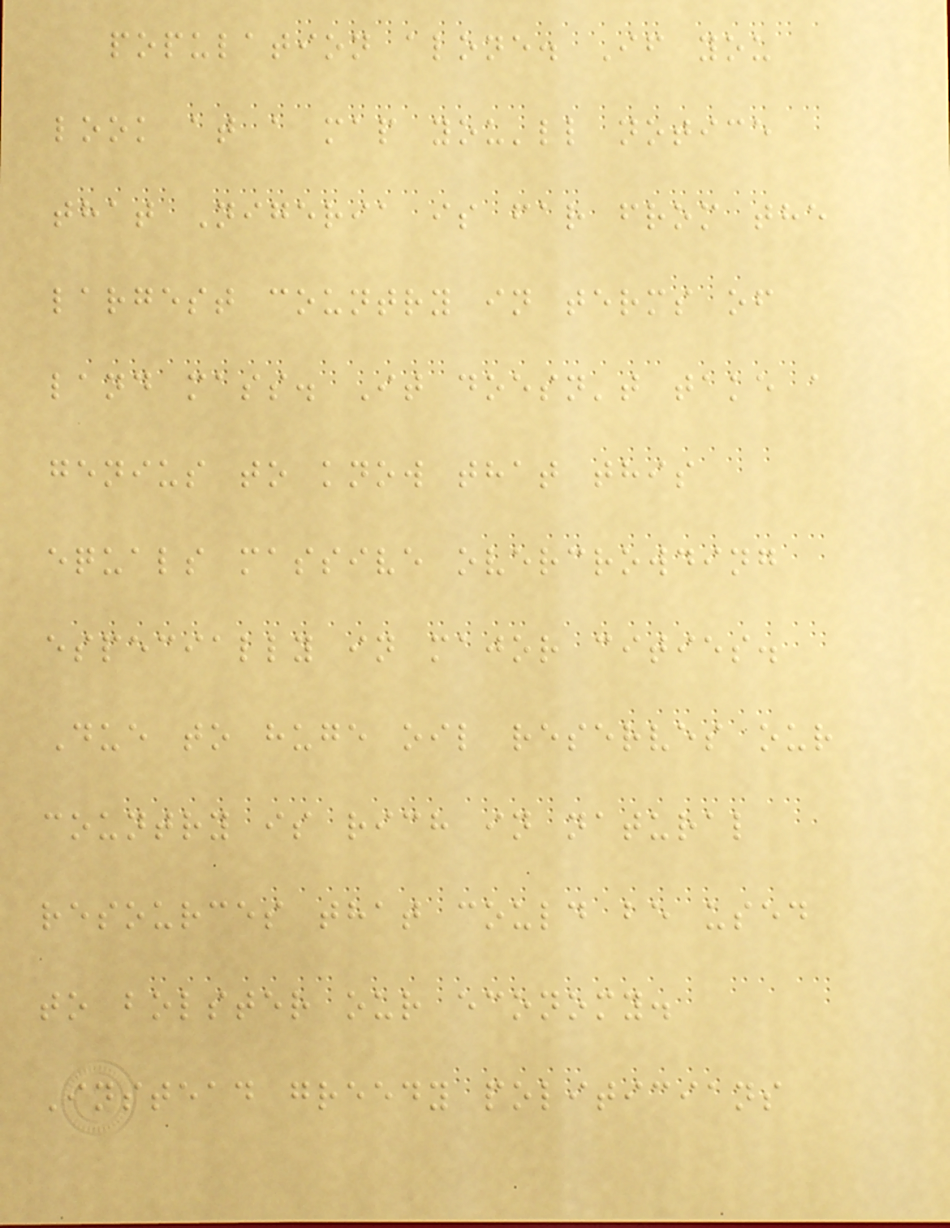population alone. If you
look at a map you'll notice
that Nigeria is far from the
largest country in terms of
land mass. It doesn't take a
genius to know that this
equals massive overcrowding
especially in major cities.
Due to huge oil reserves our
country is rich in natural
resources that could be used
to bolster our economy.
Instead greedy politicians
